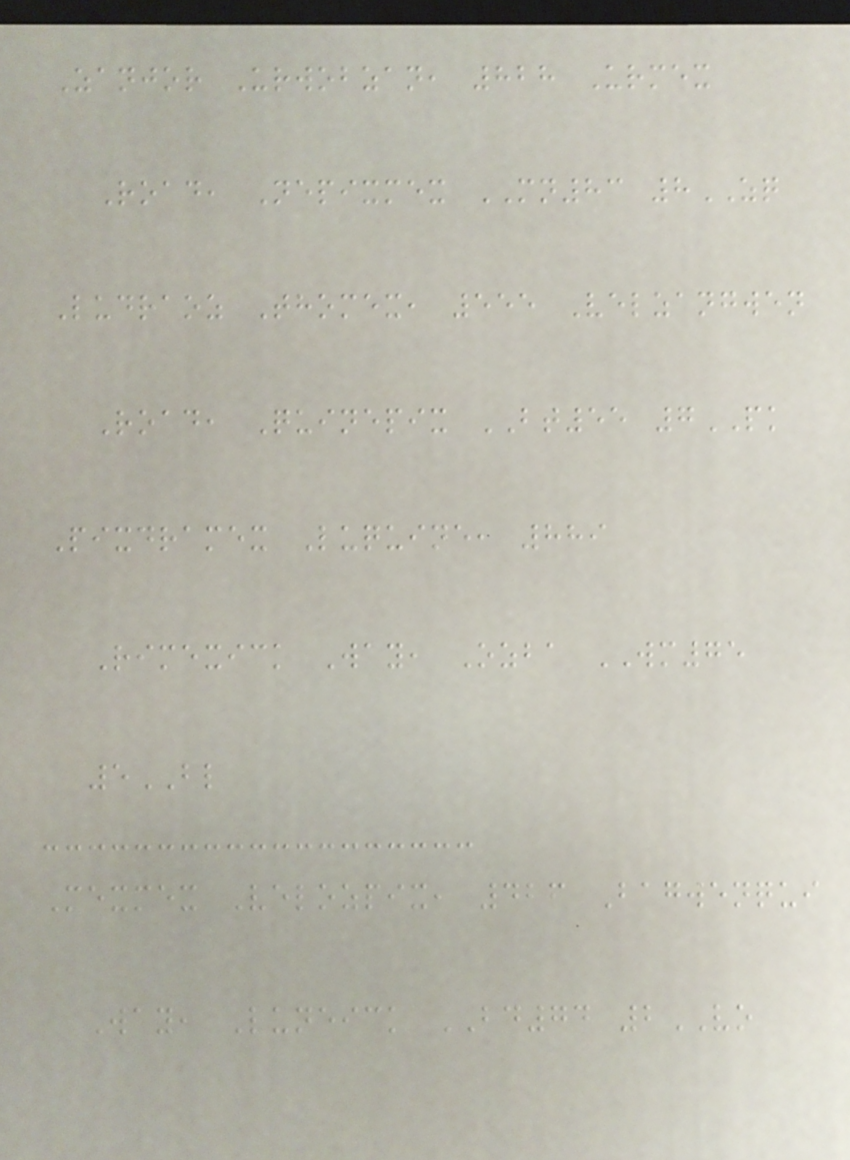Zanjor Urwobzan, 828 Urmex
Road, Nepixmex MN83 8ZQ
Ludraoz Thomex, 555 Velzangwen
Road, Quinepix BT55 7PK
Pixdramex Luquine, 889
Rimexick Way, Ozba WM75
5BL
Mexmex Velozpix, 426 Bagwenqui
Way, Luneick BD74 2VO
